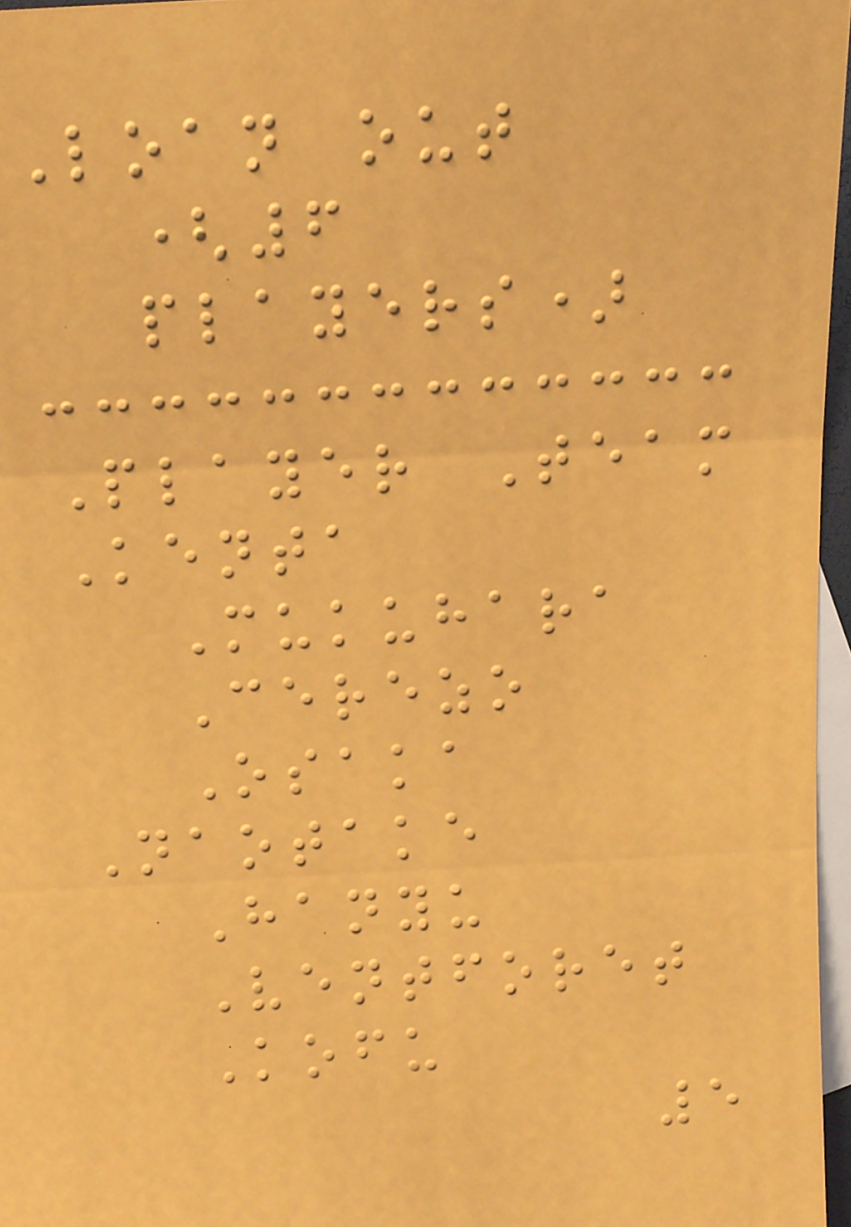Loan out
(6
players)
Player Team
Kenta
Mukuhara
Cerezo
Osaka
Naotake
Hanyu
Ventforet
Kofu
5
